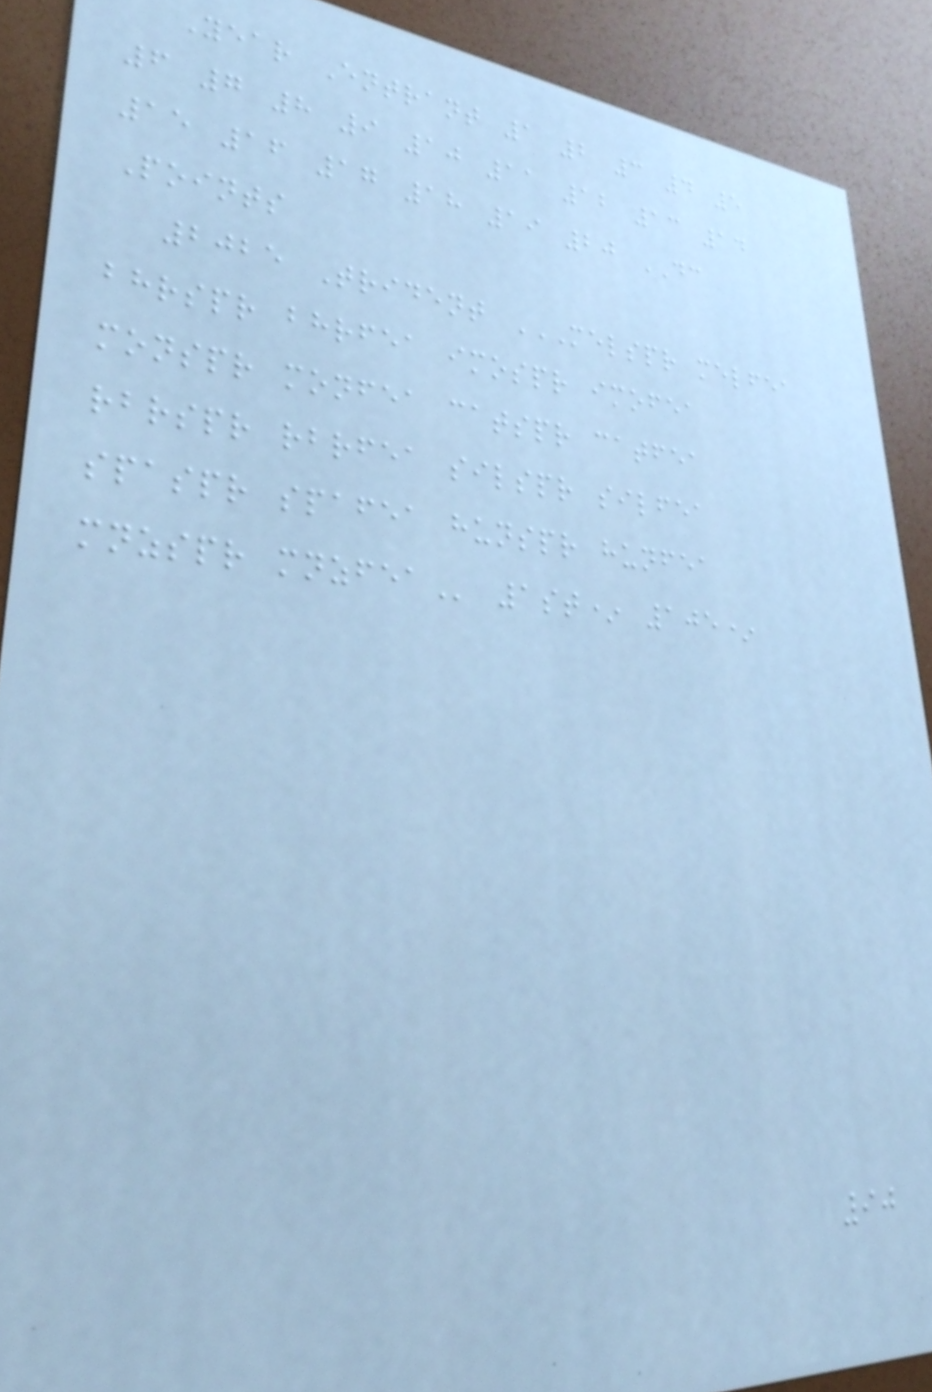Year Entrant 1 2 3 4 5
6 7 8 9 10 11 12 13 14
15 16 17 18 19 20 DC
Points
2025 Trident MELSPR MELFEA
BHRSPR BHRFEA IMOSPR IMOFEA
MONSPR MONFEA CATSPR CATFEA
RBRSPR RBRFEA SILSPR SILFEA
SPASPR SPAFEA HUNSPR HUNFEA
MNZSPR MNZFEA 1st* 105*
90
